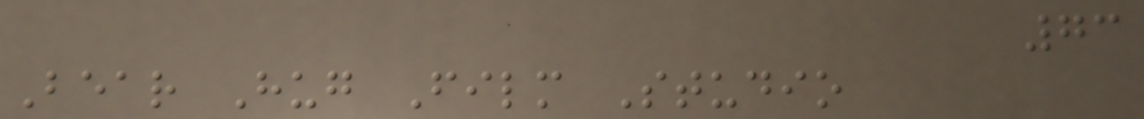73
Bear Hug Film Studio
